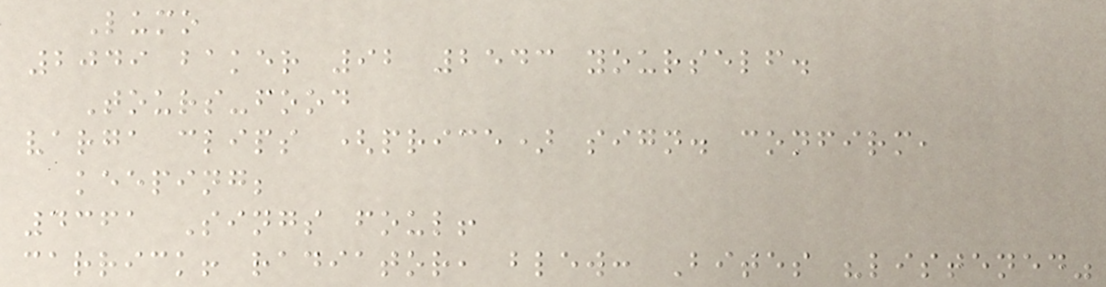Lumo
2049 baker 92 2543 yourself.
Tours-food
varga clips (price) sign. confirm,
keeping;
4361 Sings foul!
carrick! radiator, blew: Bites "listened"
